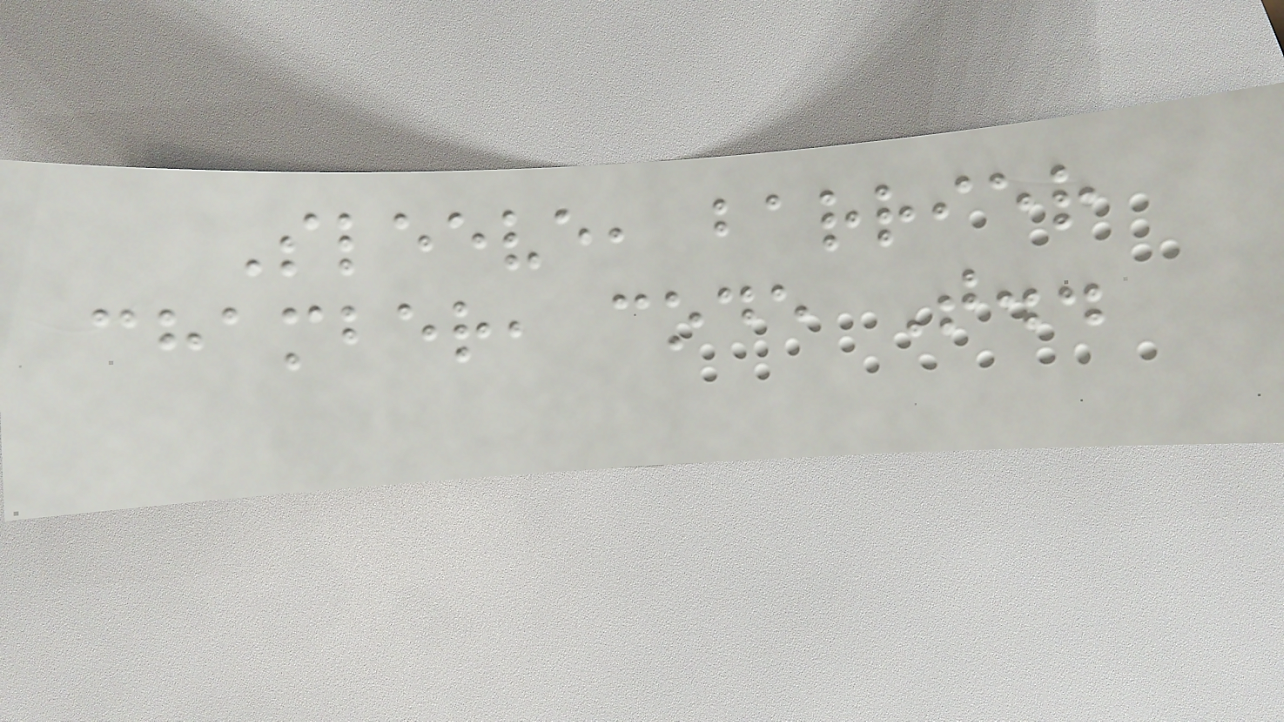Sleeve, barrier
chamber, code T..
